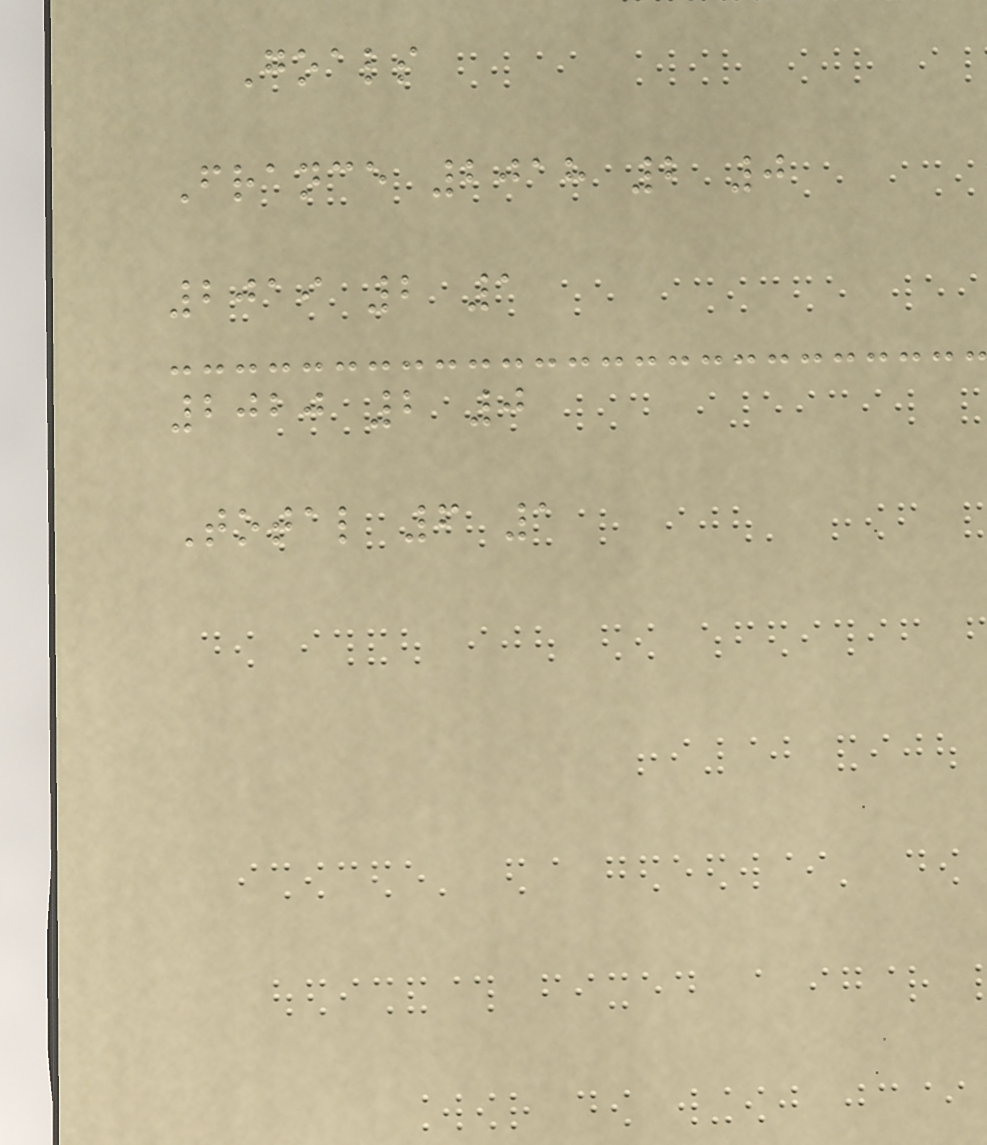Goals
France 2018 2 0
2019 2 1
2020 2 0
Total 6 1
